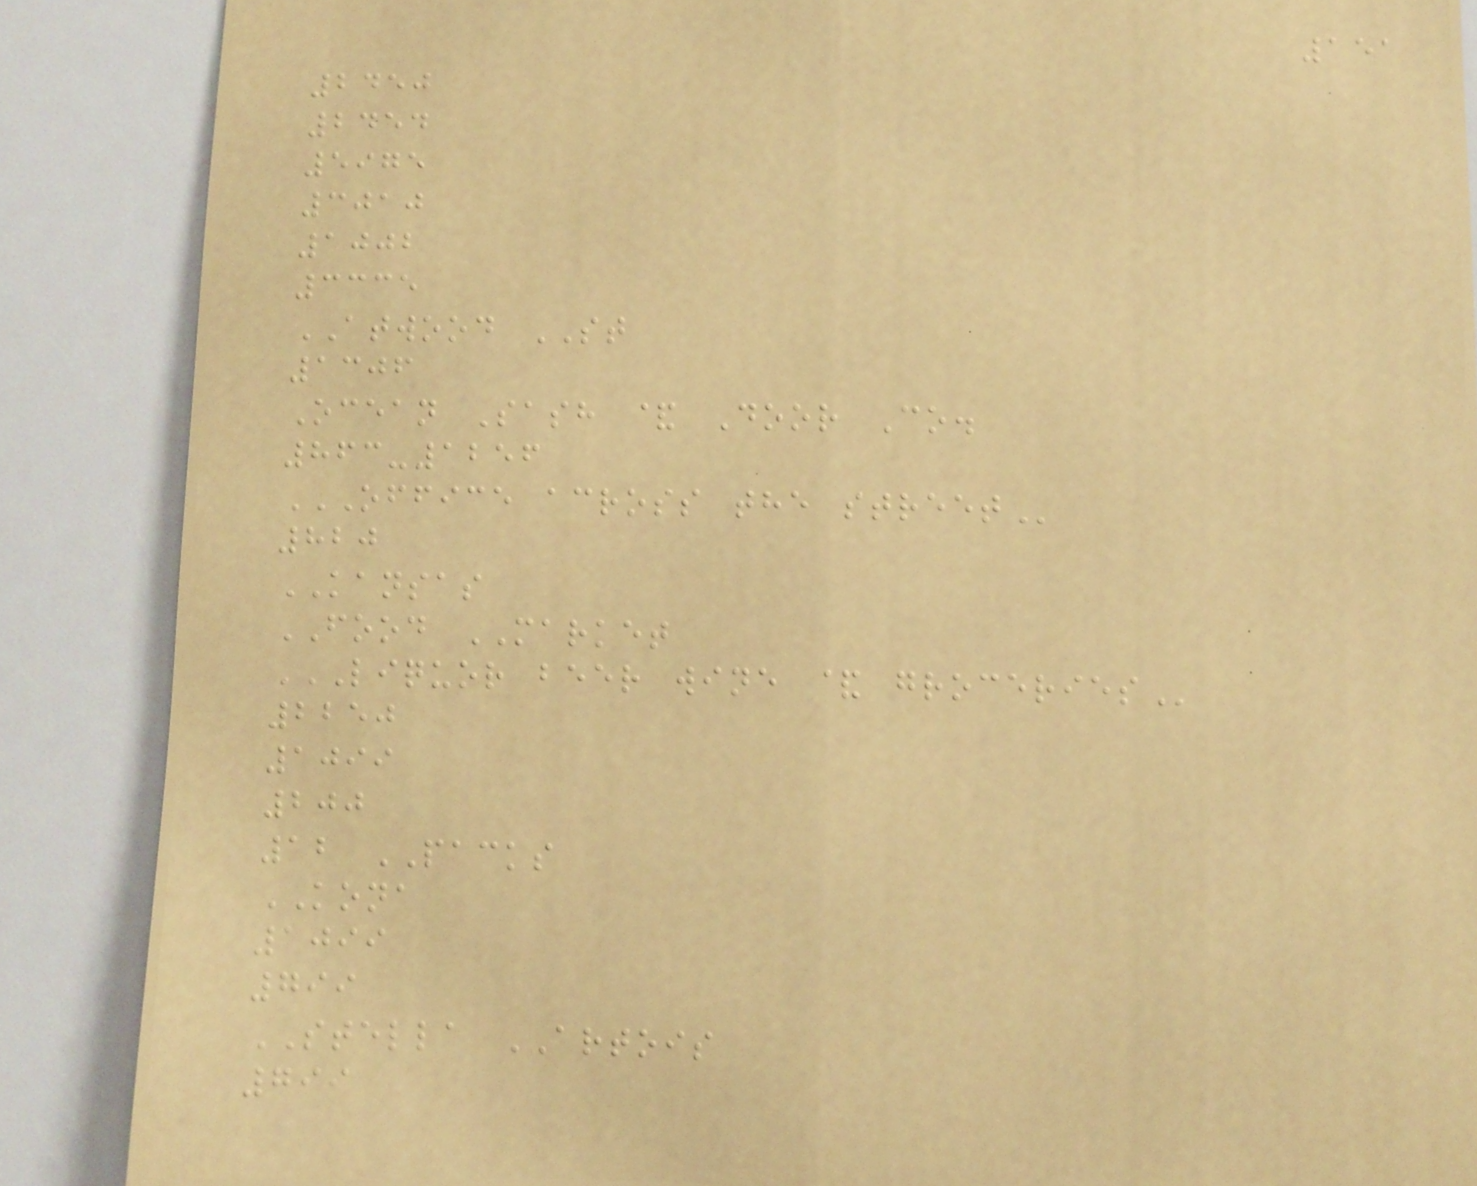151
2450
2454
5975
3010
1002
3335
ATWOOD ST
1306
Ocean Sash & Door Co.
863-1256
OFFICE ACROSS THE STREET
820
KANSAS
FOOD MARKET
LIQUOR BEER WINE & GROCERIES
2250
1099
200
12 PACKS
KONA
1099
799
STELLA ARTOIS
799
